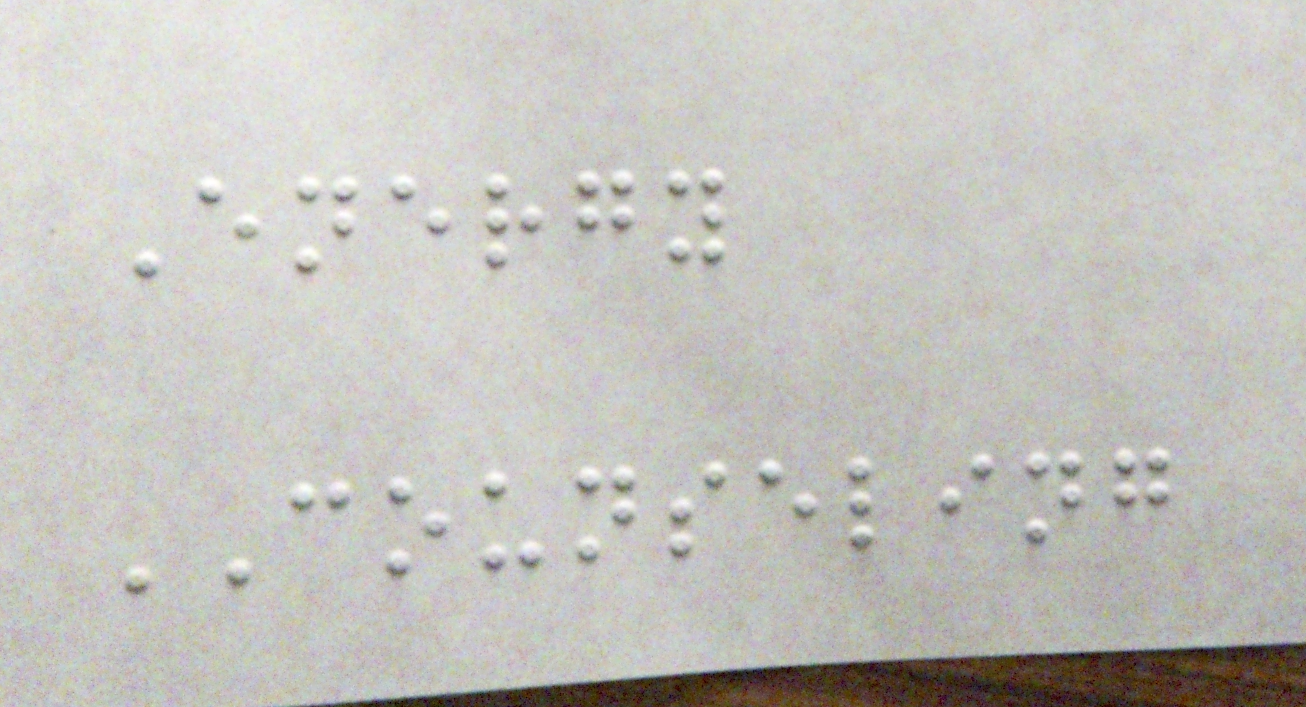Energy
COUNSELING
